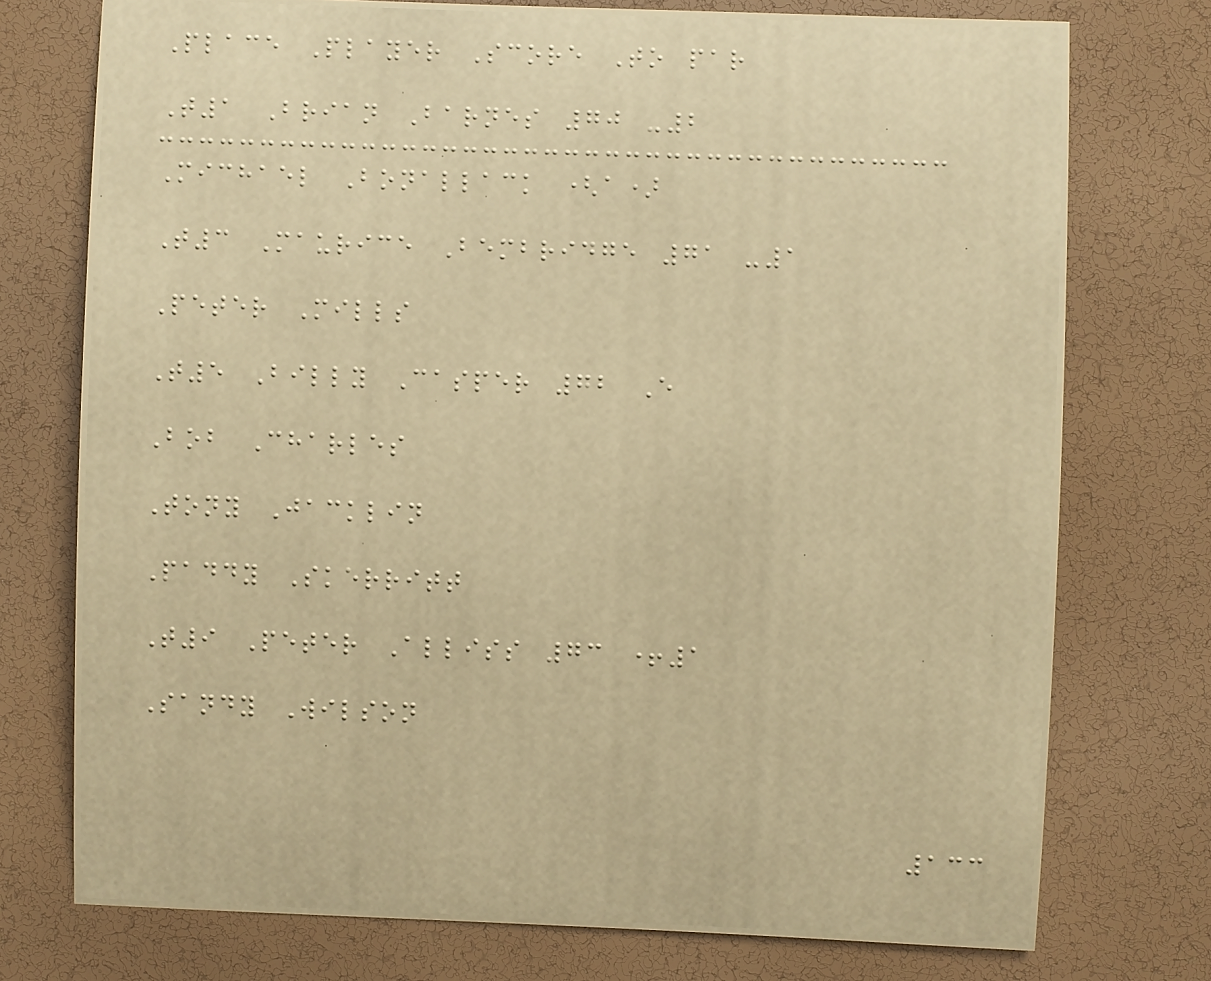Place Player Score To par
T1 Brian Barnes 70 -2
Michael Bonallack (a)
T3 Maurice Bembridge 71 -1
Peter Mills
T5 Billy Casper 72 E
Bob Charles
Tony Jacklin
Paddy Skerritt
T9 Peter Alliss 73 +1
Sandy Wilson
133
